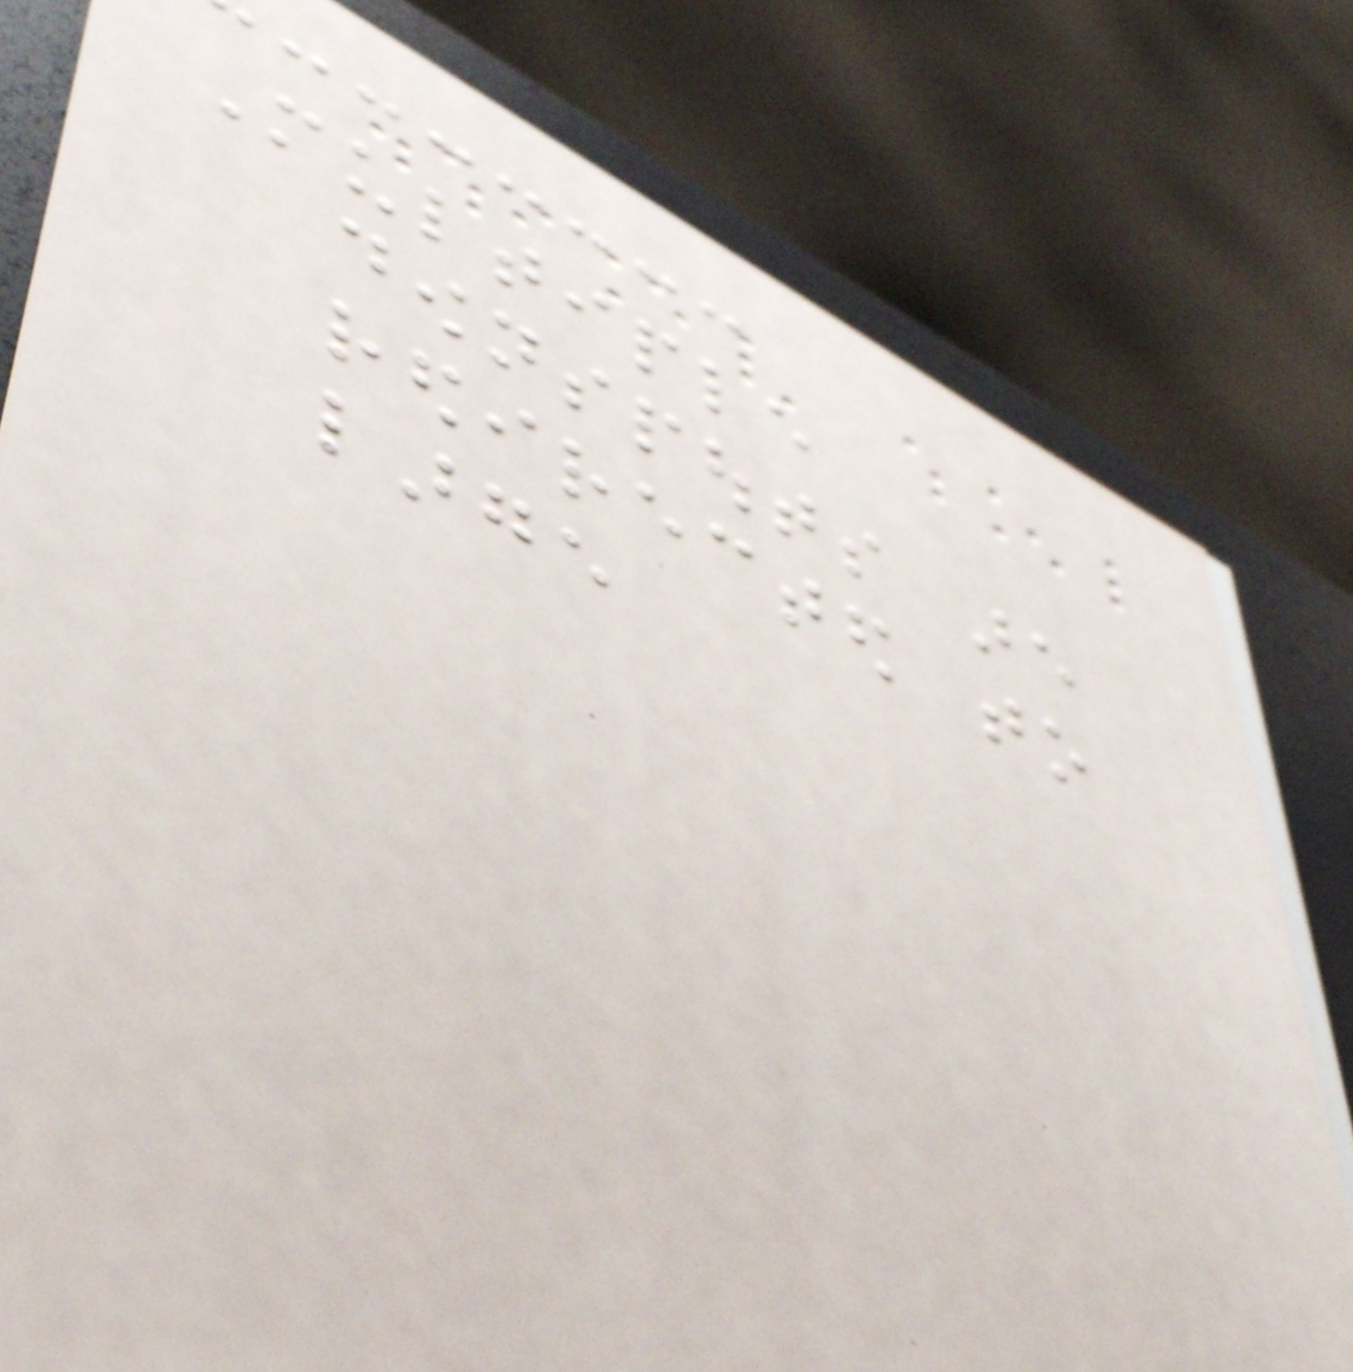Multiple
downspouts are
redirected to
large
